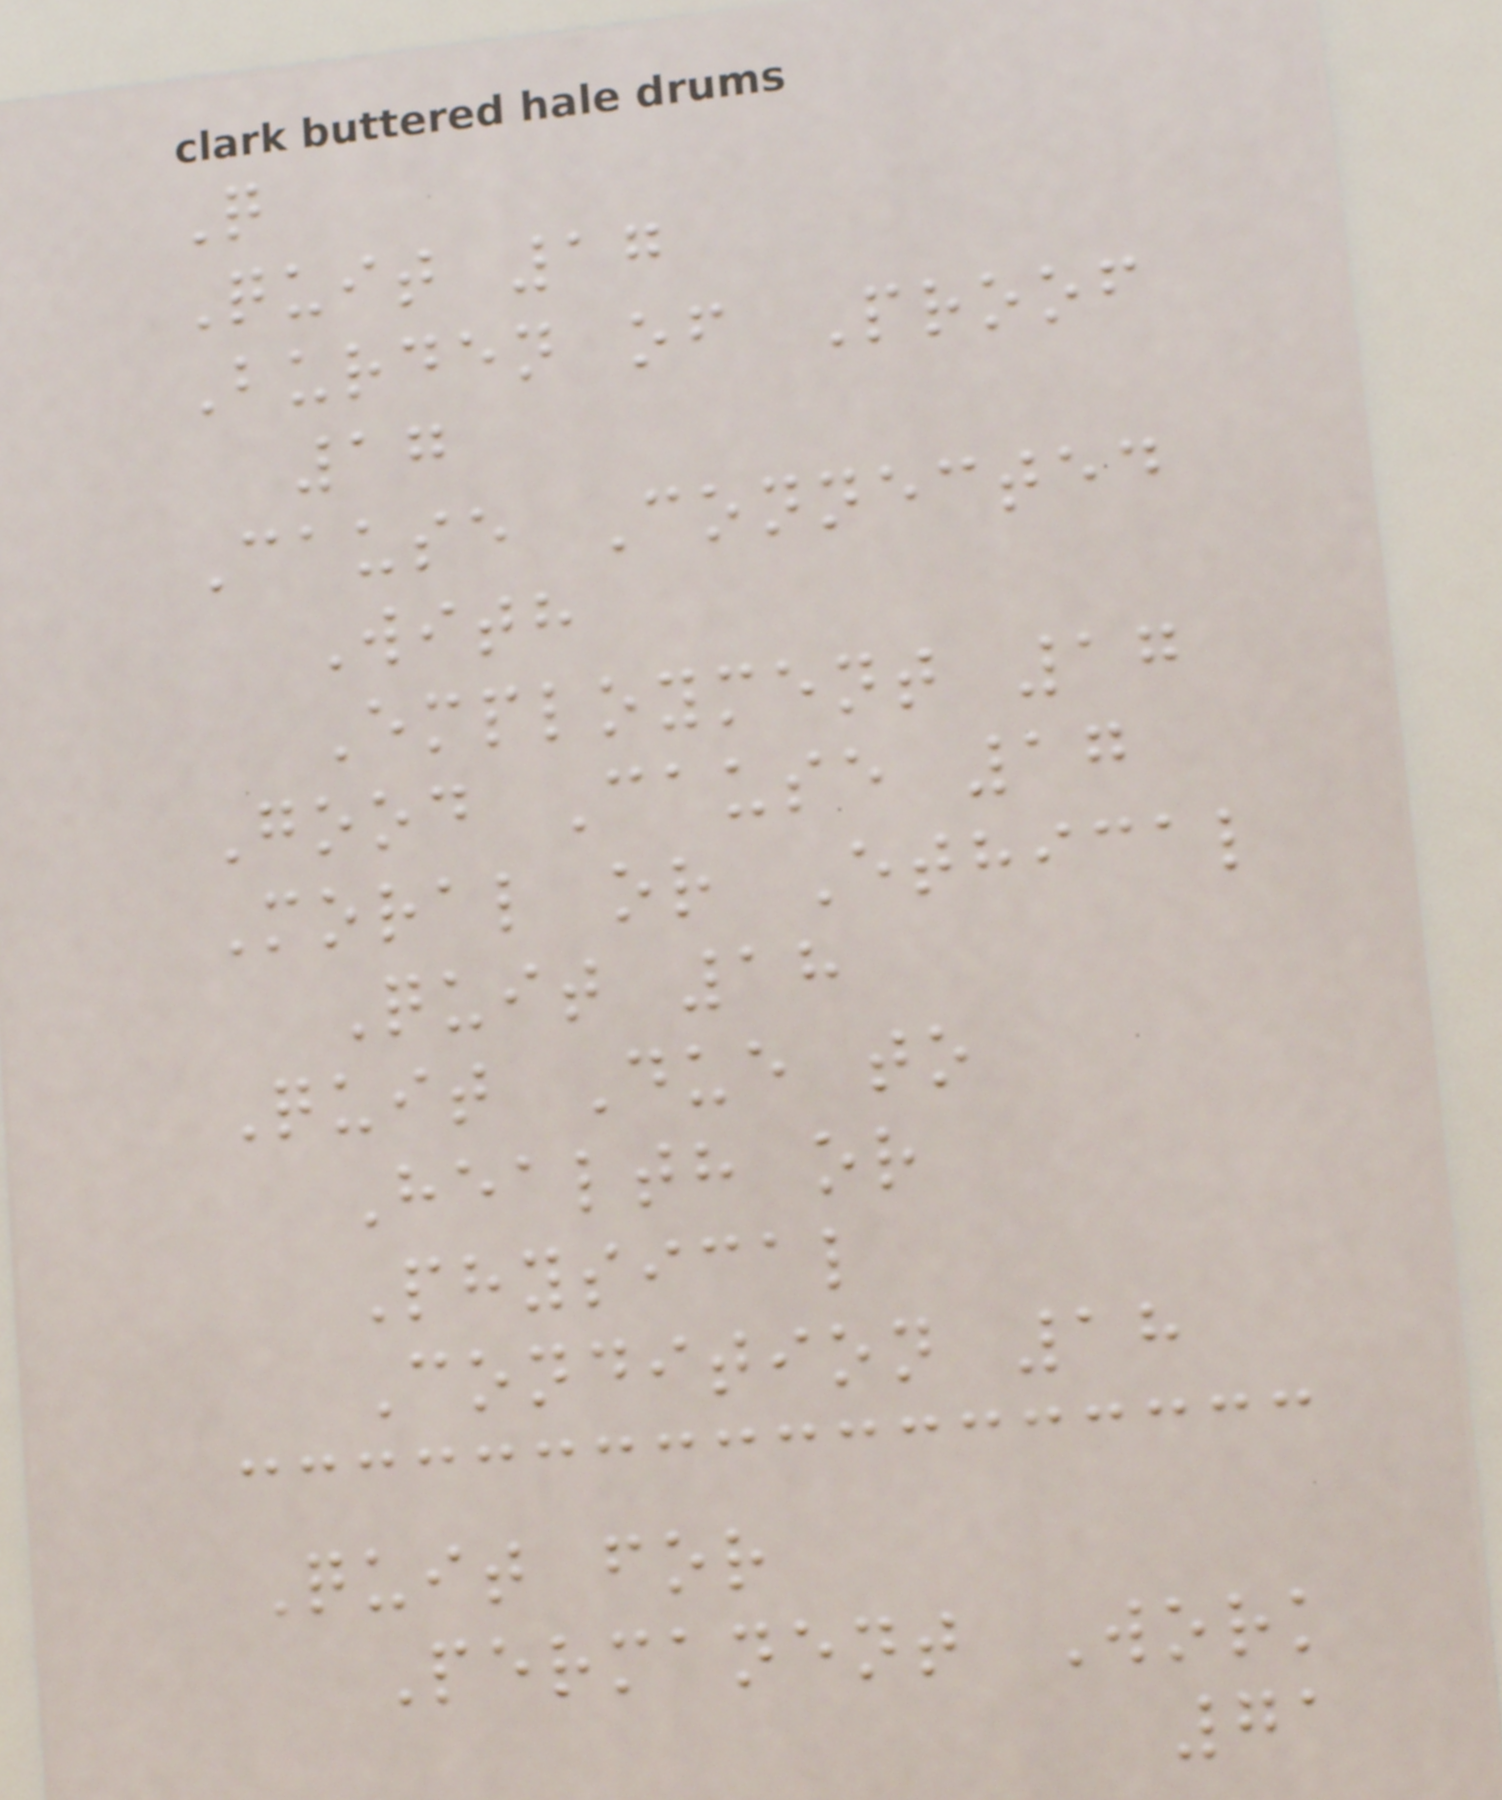Q
Quit 17
Burden of Proof
17
Cause Connected
With
Employment 17
Good Cause 17
Moral or Ethical
Quit 18
Quit Due to
Health or
Physical
Condition 18
Quit for
Permanent Work
71
